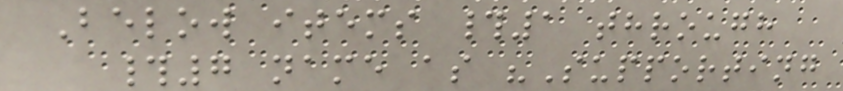Below items #1 through
#7 name as "Supporting
